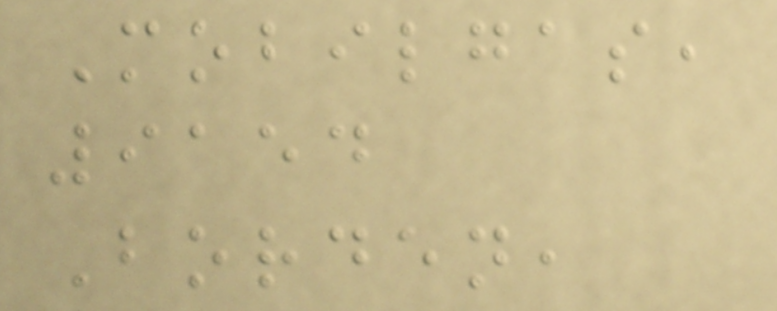Mobilgas,
9154
Borden,
